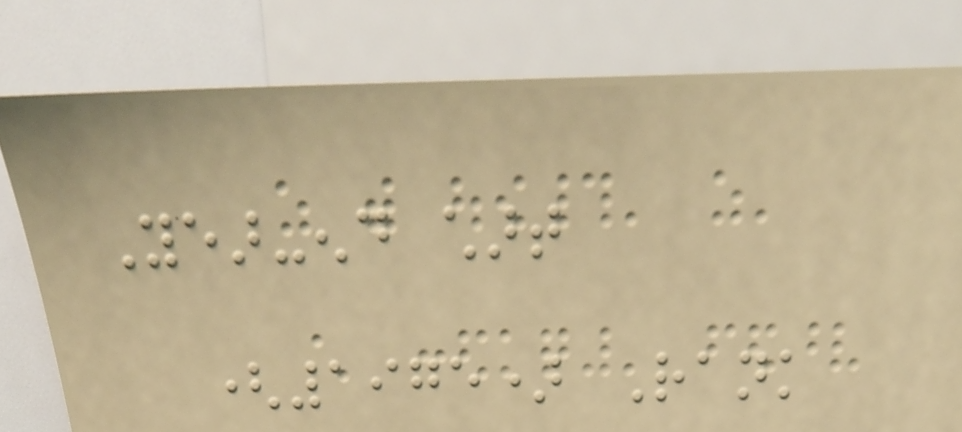Year-end chart
(1975) Rank
